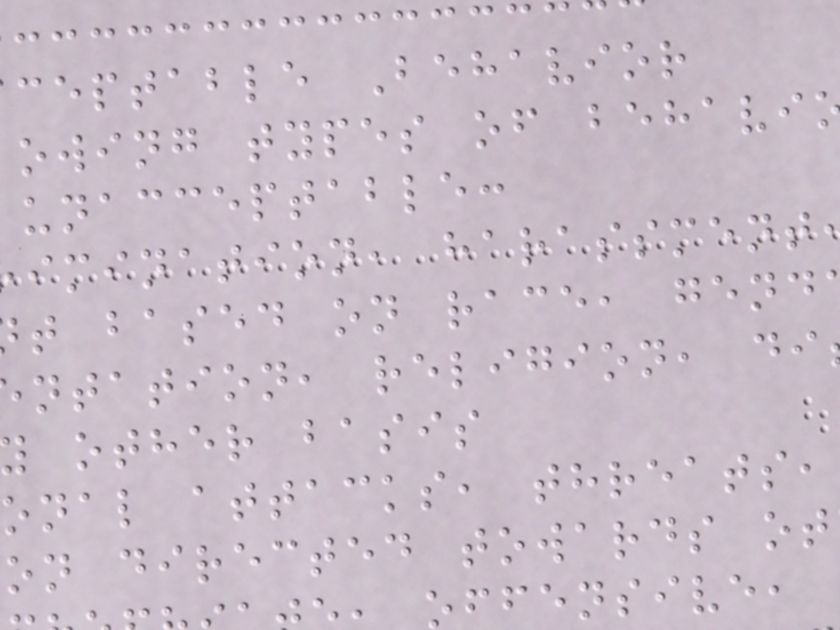ceptable Behavior
owing types of behavi
unacceptable:
imination, harassment
t based on race, gend
ntation, religion, di
other basis
onal attacks, threats,
on directed towards ot
ffensive,
